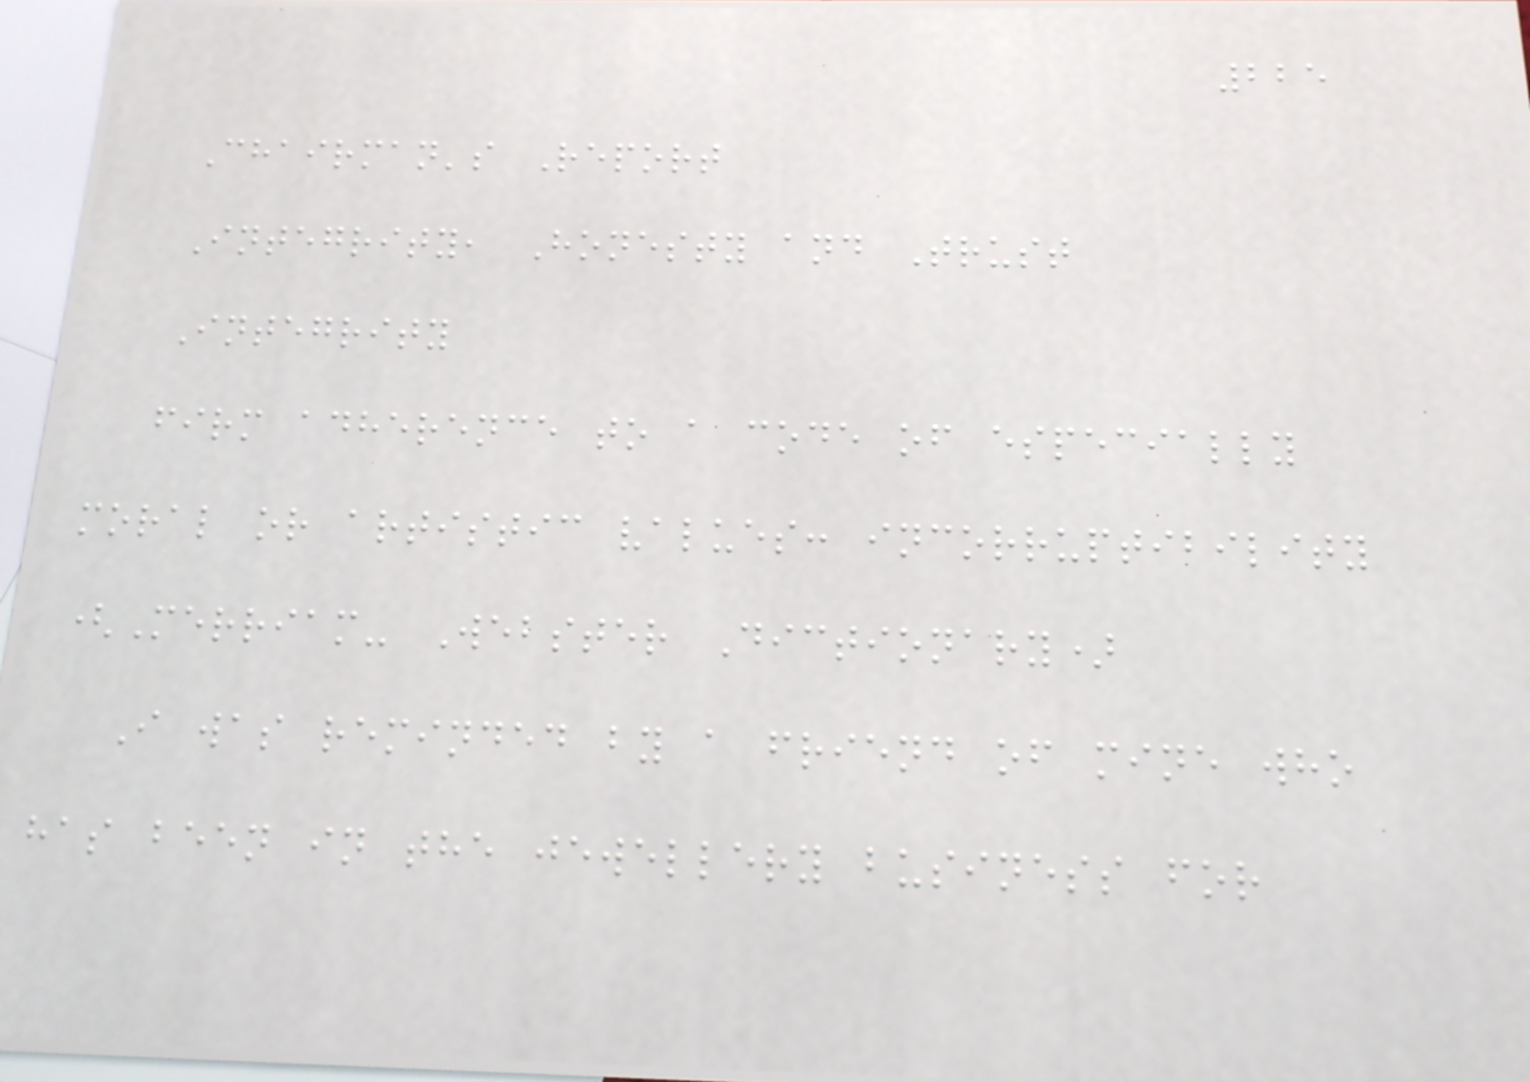225
Chairman's Report
Integrity, Honesty and Trust
Integrity
firm adherence to a code of especially
moral or artistic values: incorruptibility
(Merriam- Webster Dictionary)
I was reminded by a friend of mine who
has been in the jewellery business for
